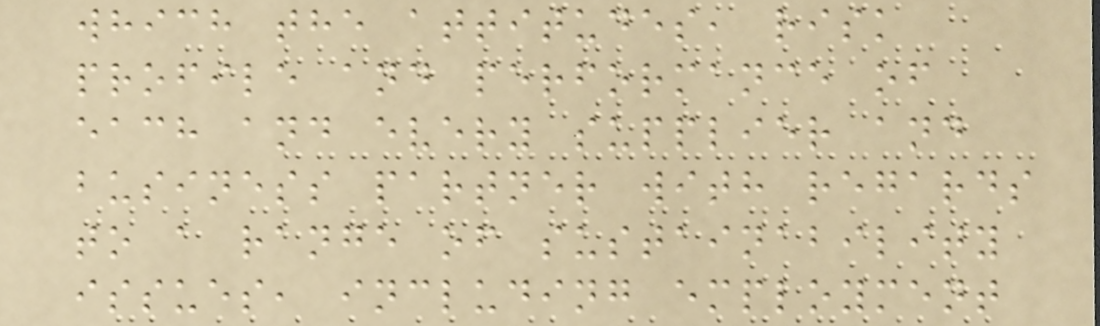which the attitudes, risk
profile and performance of
each and every supplier and
business partner with regards
to a range of sustainability
issues, including employment
